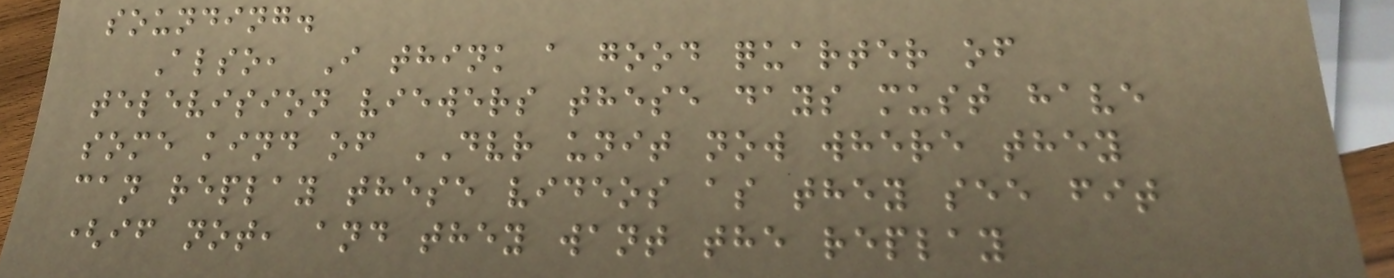sounding.
Also, I think a good quarter of
television viewers these days must have
some kind of DVR unit now where they
can replay these videos as they see fit
(if not, and they want the replay
